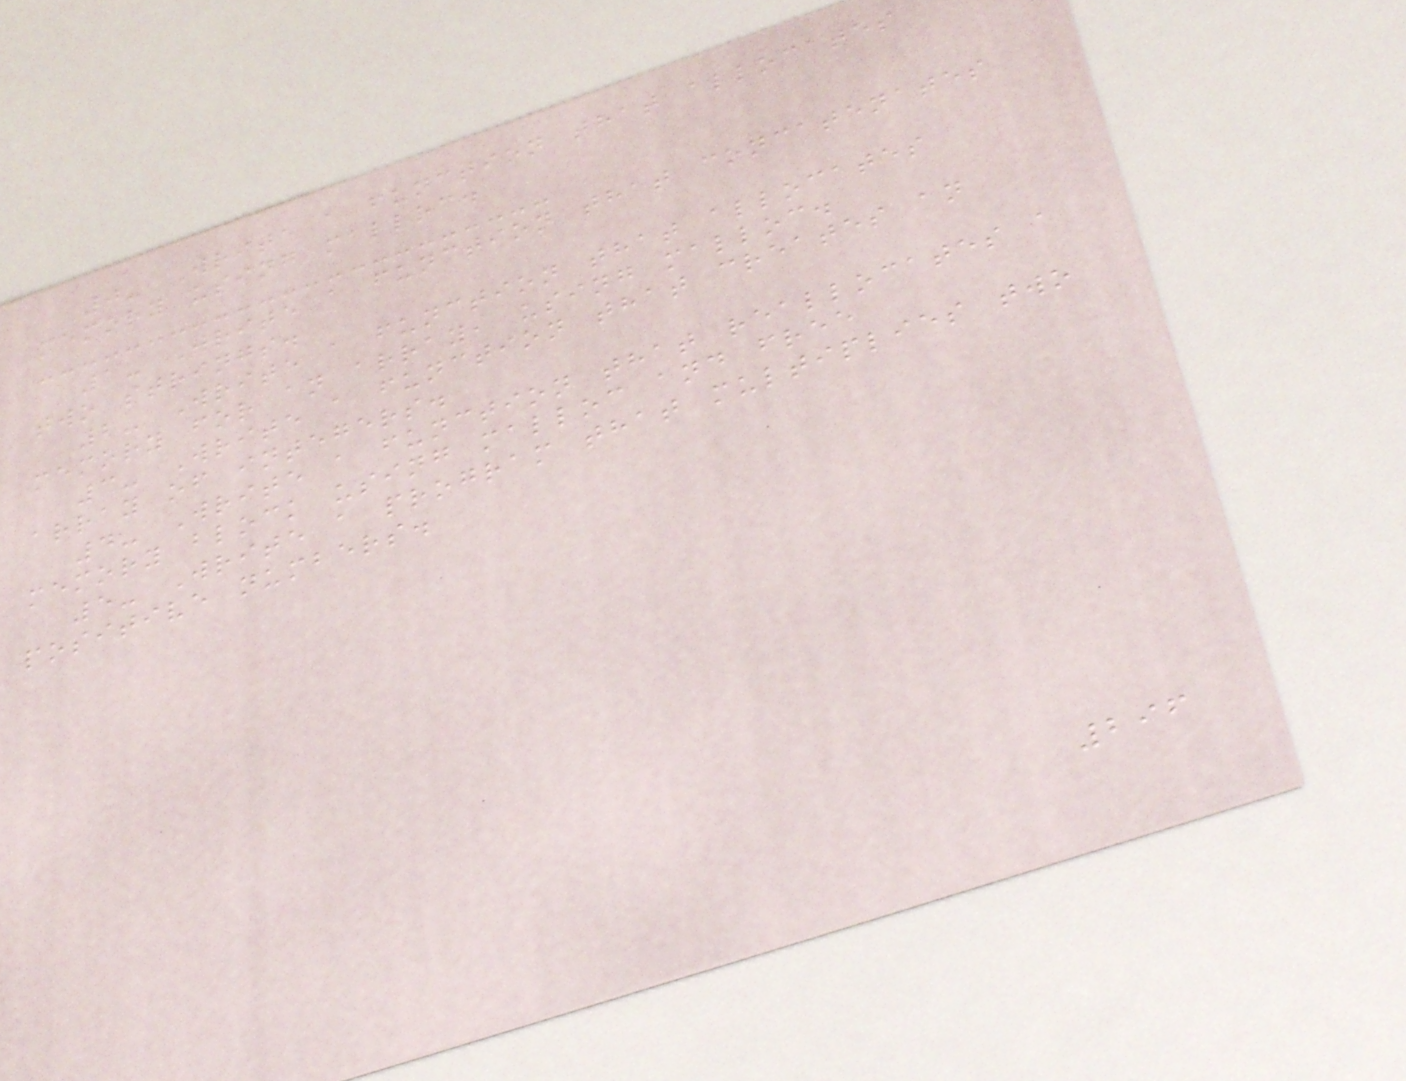0- Write a function that allocates
memory using malloc.
1- Write a function that concatenates
two strings.
2- Write a function that allocates
memory for an array, using malloc.
3- Write a function that creates an
array of integers.
4- Write a function that reallocates a
memory block using malloc and free
5- Write a program that multiplies two
positive numbers.
296
